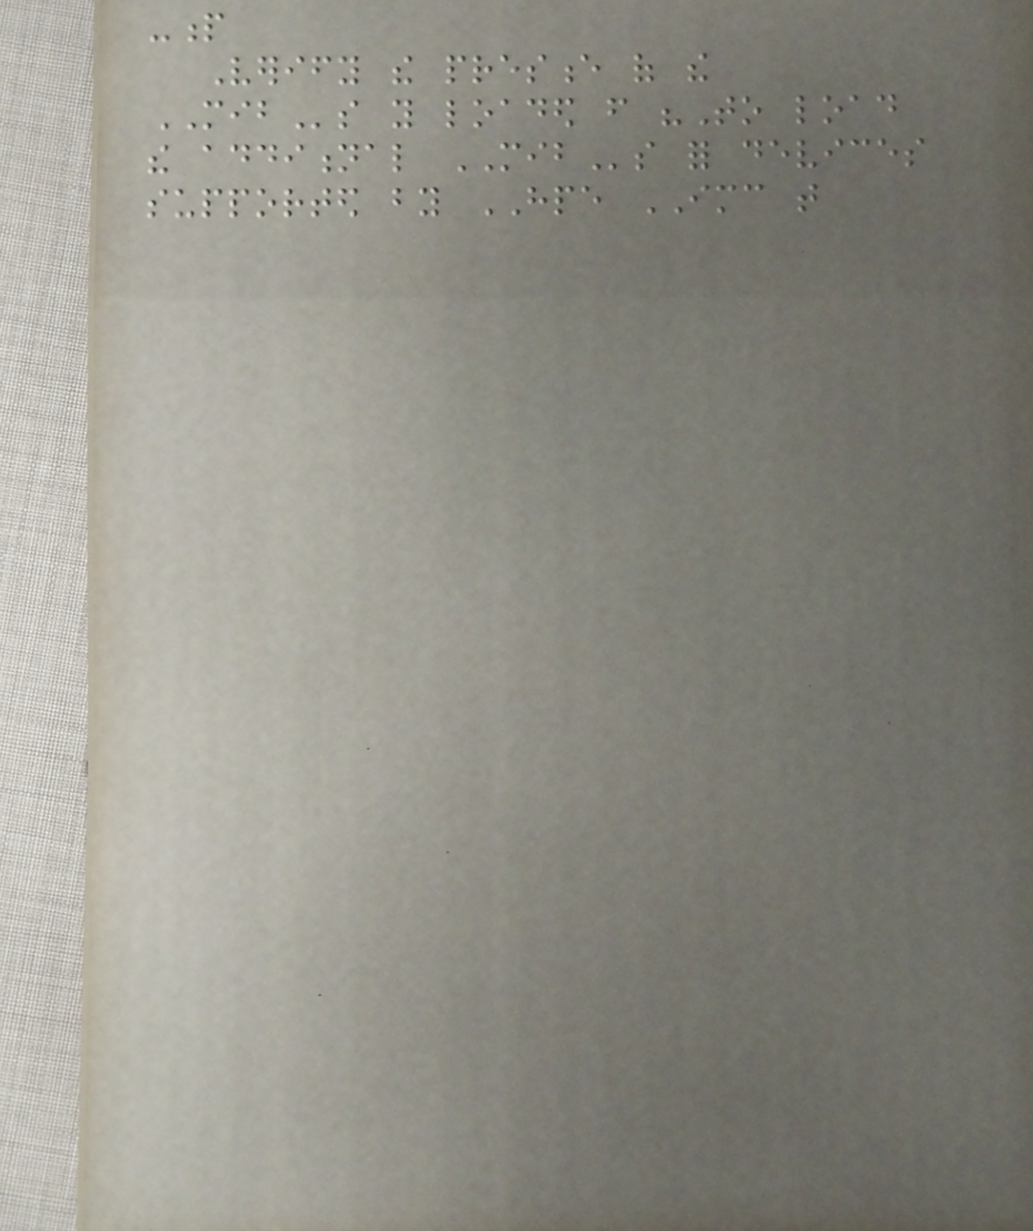-p
Verify the presence of the
MIBs you loaded from "To load
the additional MIBs for devices
supported by HPE IMC that
